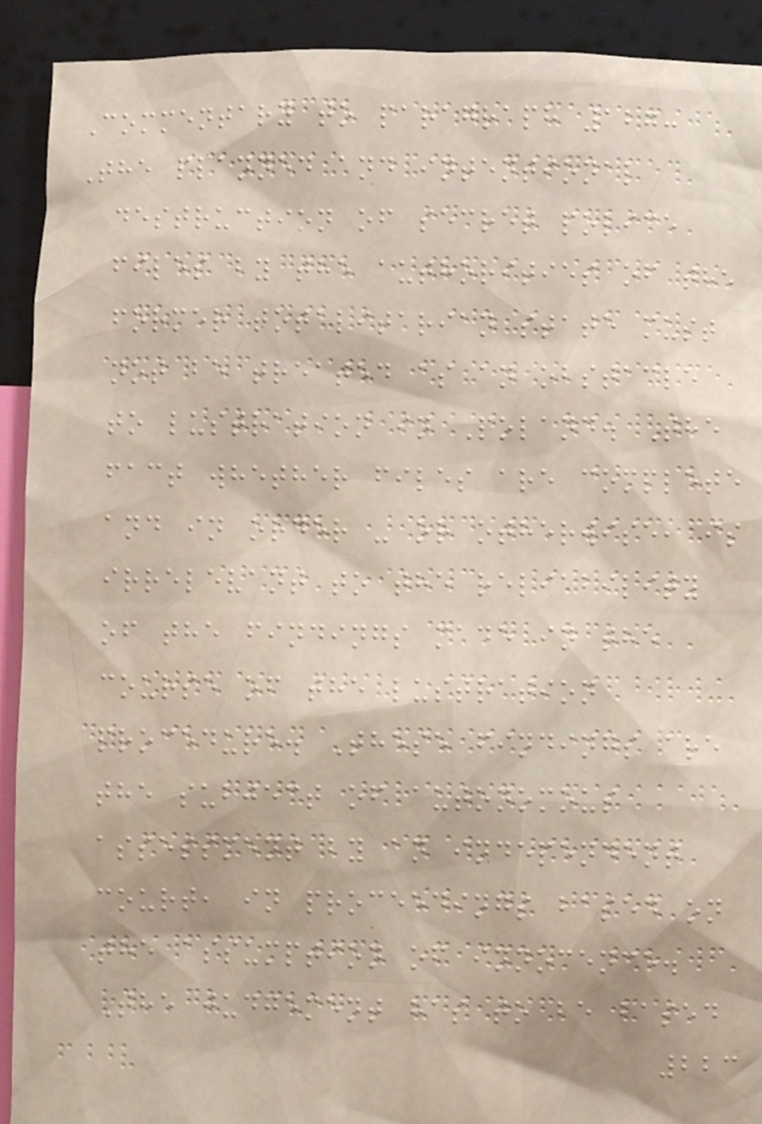Commentary to paragraph 127:
The planned and intentional
destruction of secret police
files by the authorities of the
former totalitarian state must
not be treated as an obstacle
to lustration in Poland. The
fact whether files are complete
and in order - or otherwise, is
irrelevant to the reliability
of the findings made in the
course of the lustration
procedure. These findings are
the subject of autonomous
assessment by an independent
court, in proceedings based on
the assumption of innocence.
The judgement has to be based
223
